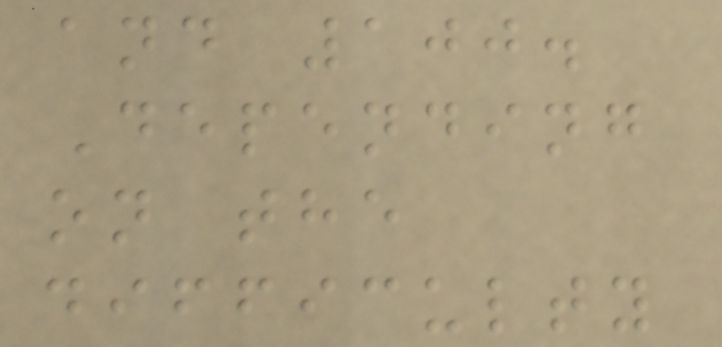and 100.
Depending
on the
difficulty
